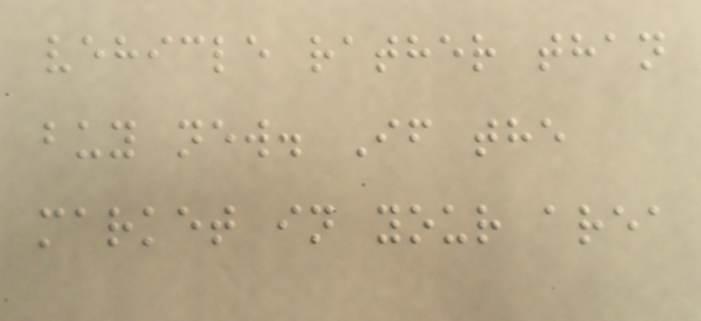vehicle rather than
buy new. If the
market in your area
